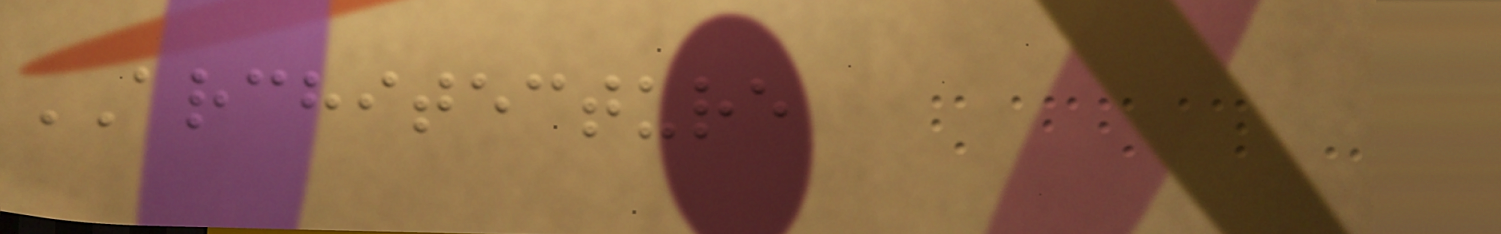ARCHITECTURE
